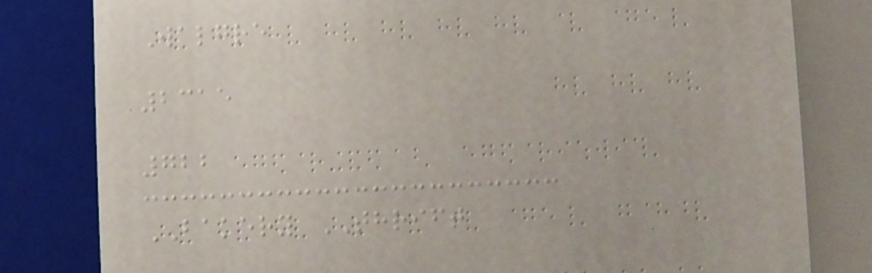Walgre
2315
722
BAKERY THRIFT
